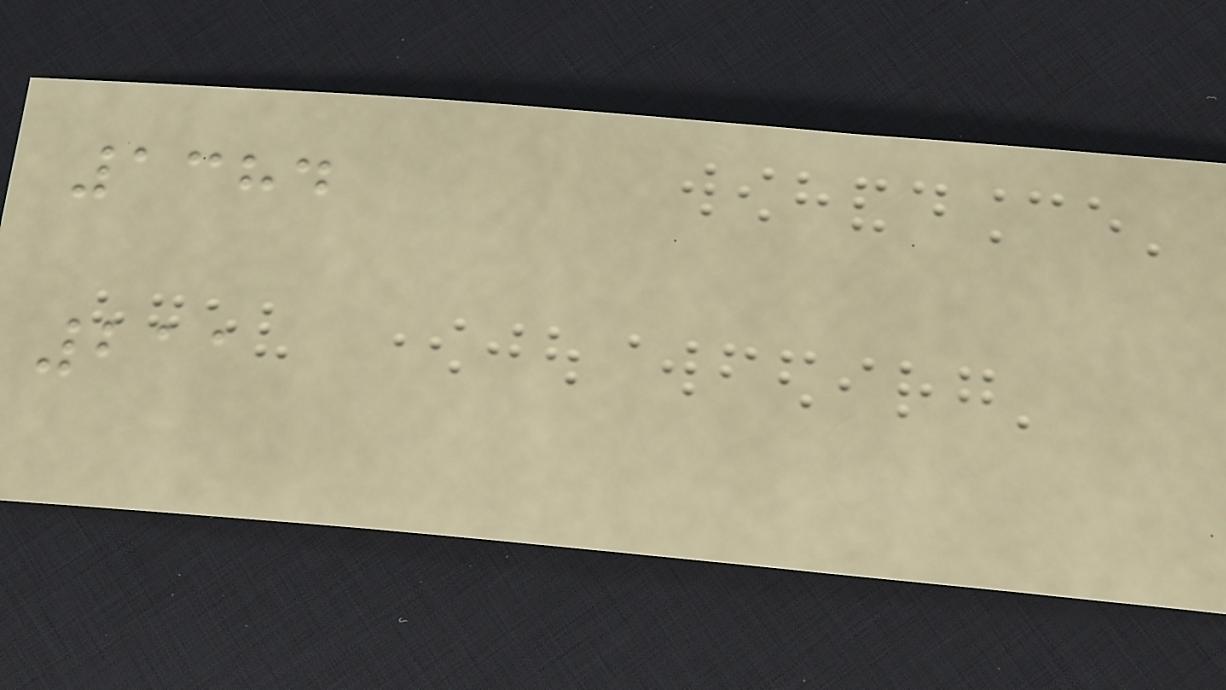1384
211
